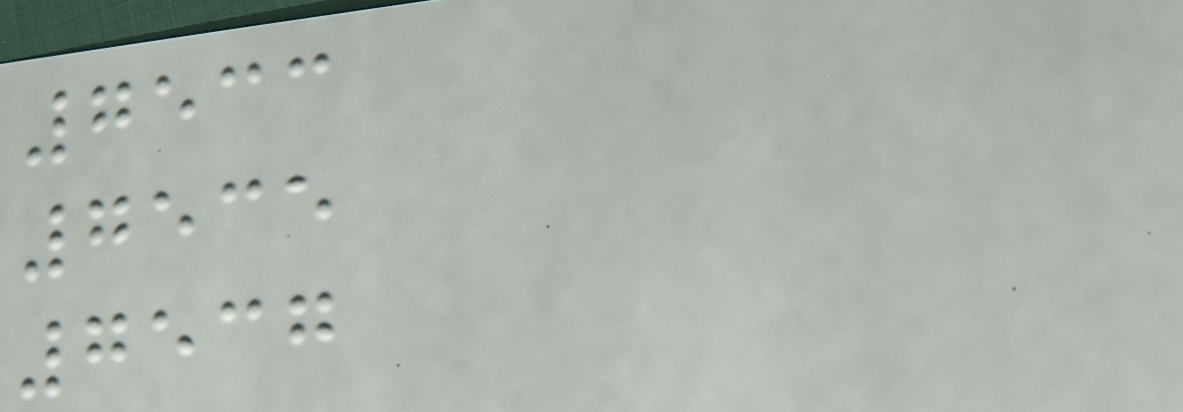7533
7535
7537
